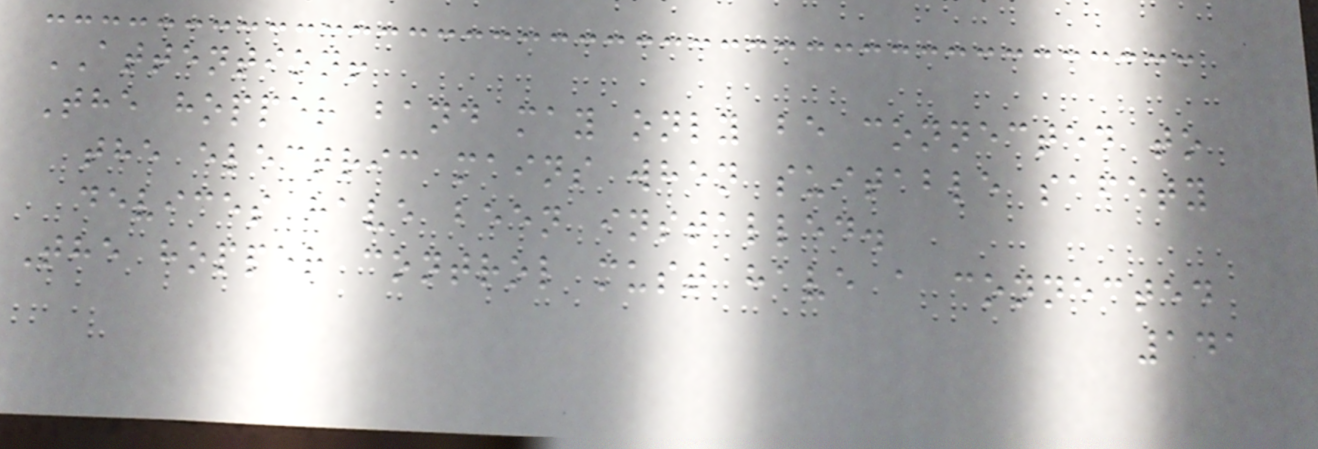ATTENTION!
The hopper band may only be connected to
the electric mains when suitable safety
devices have been installed.
The hopper control must have a connected
141
